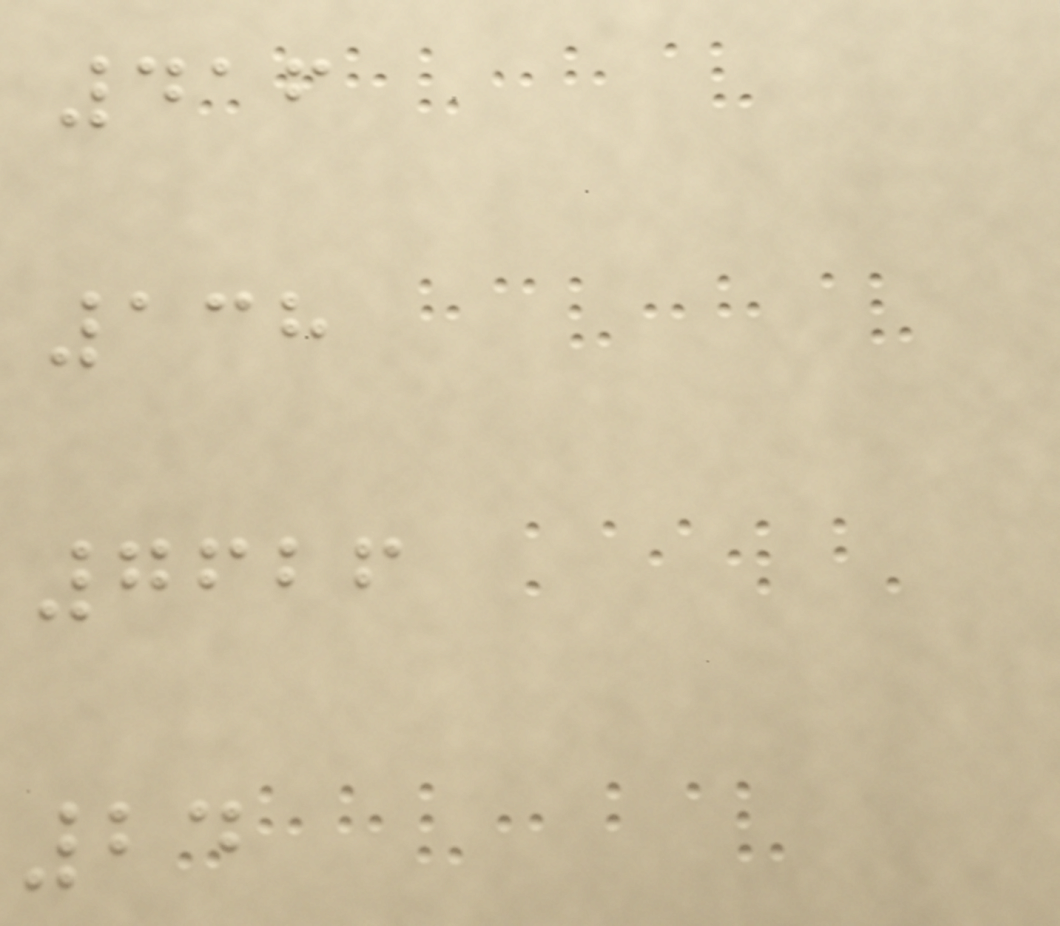416
138
7626
24
